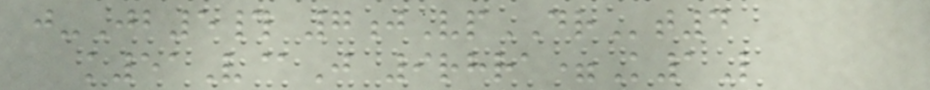j-Jb5# 7jVpDRt4
k51V@J 9rhra=K1L
